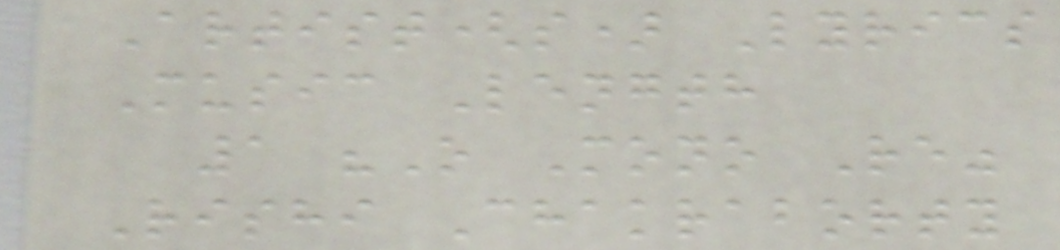Artist(s) Lyrics
Music Length
1 "O Mono Re"
Rishi Chakraborty
